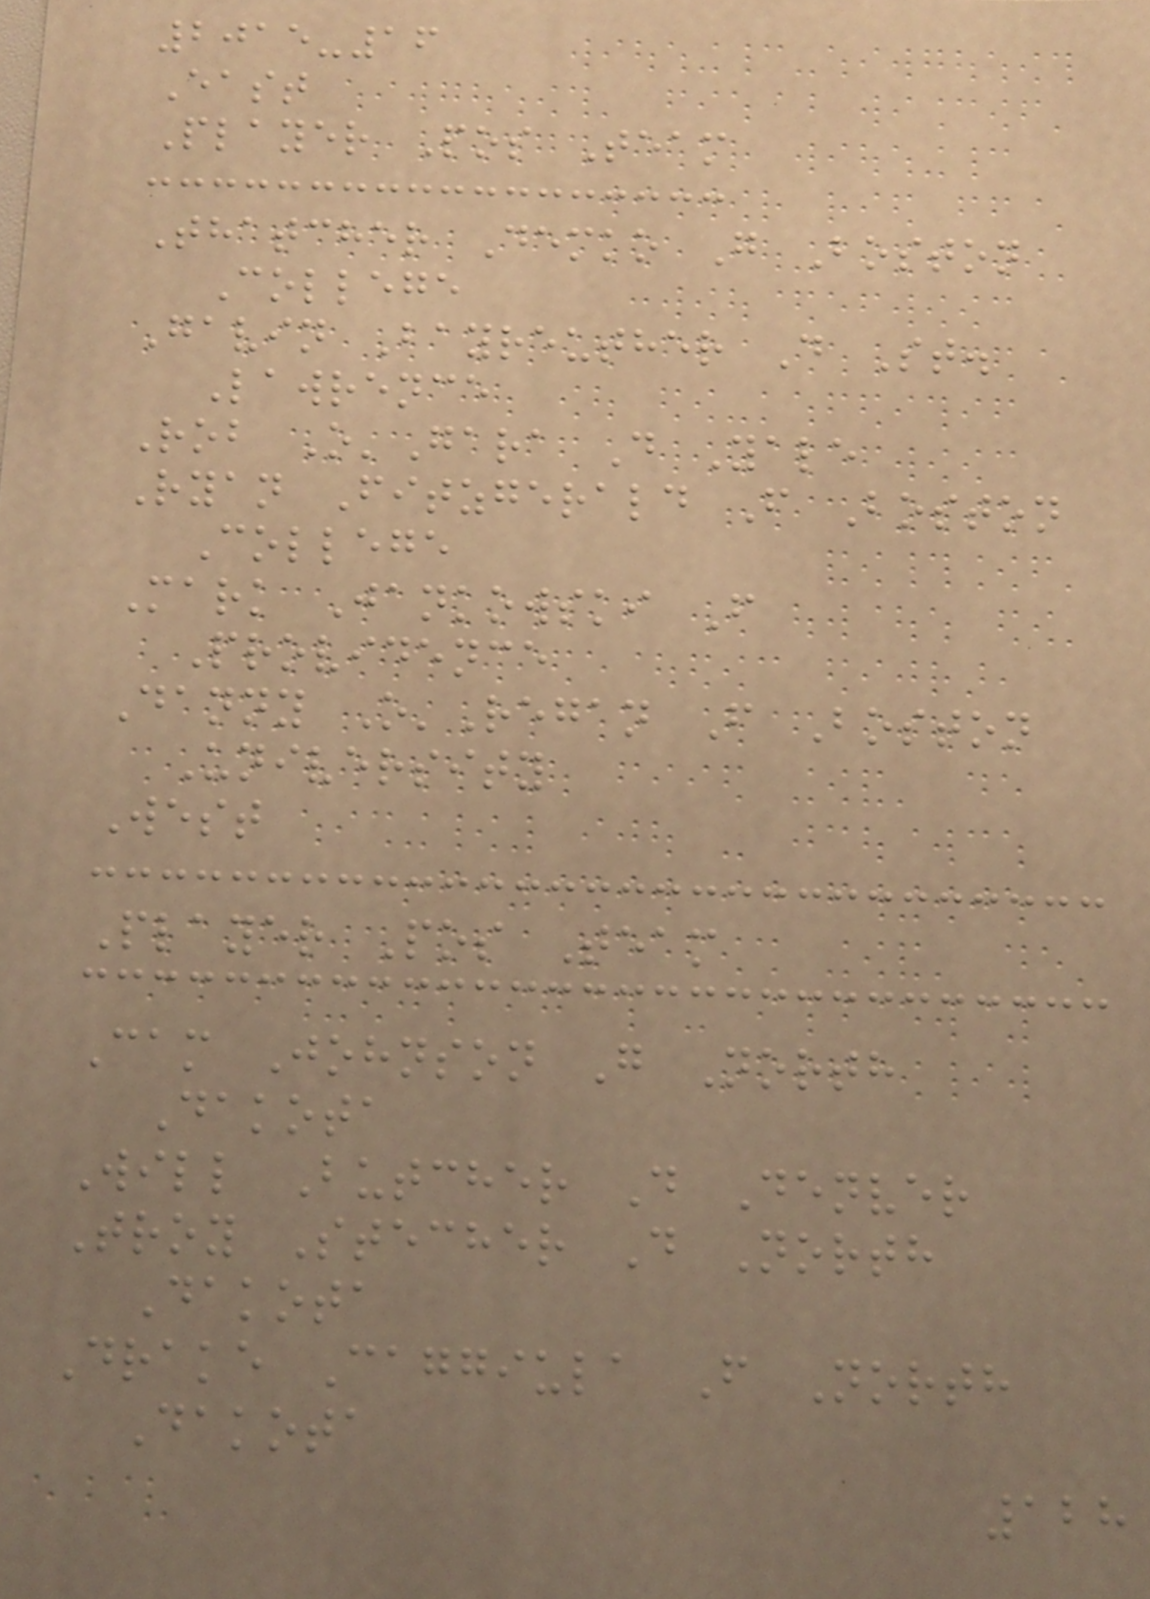2015-16
East
Player Pos Team
Thatcher Demko G Boston
College
Gavin Bayreuther D St.
Lawrence
Rob O'Gara D Yale
Ryan Fitzgerald F Boston
College
Mark Jankowski F
Providence
Danny O'Regan F Boston
University
West
Player Pos Team
Cam Johnson G North
Dakota
Will Butcher D Denver
Troy Stecher D North
Dakota
Drake Caggiula F North
Dakota
128
